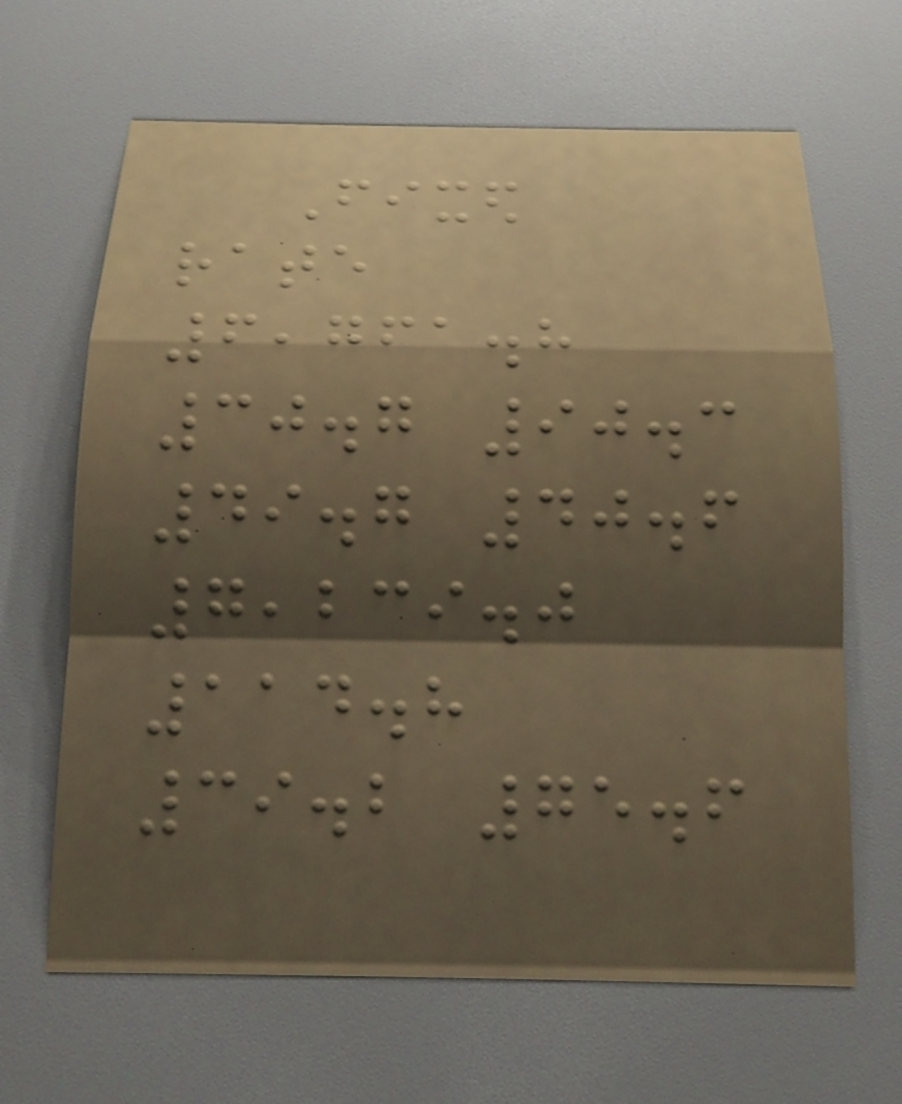Fixed
rate
6,761.8
30.7 90.3
49.7 40.6
7,239.0
114.8
39.2 75.6
